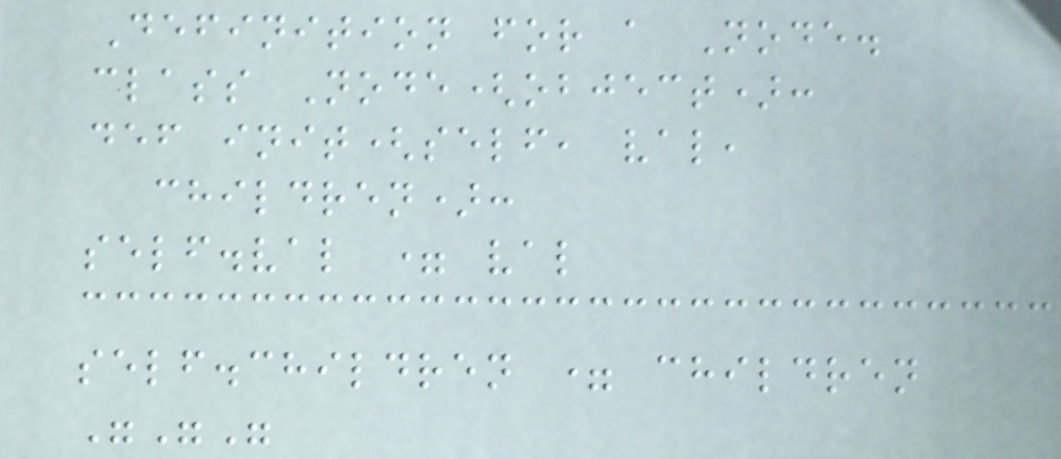Definition for a Node.
class Node(object):
def init(self, val,
children):
self.val = val
self.children = children
"""
